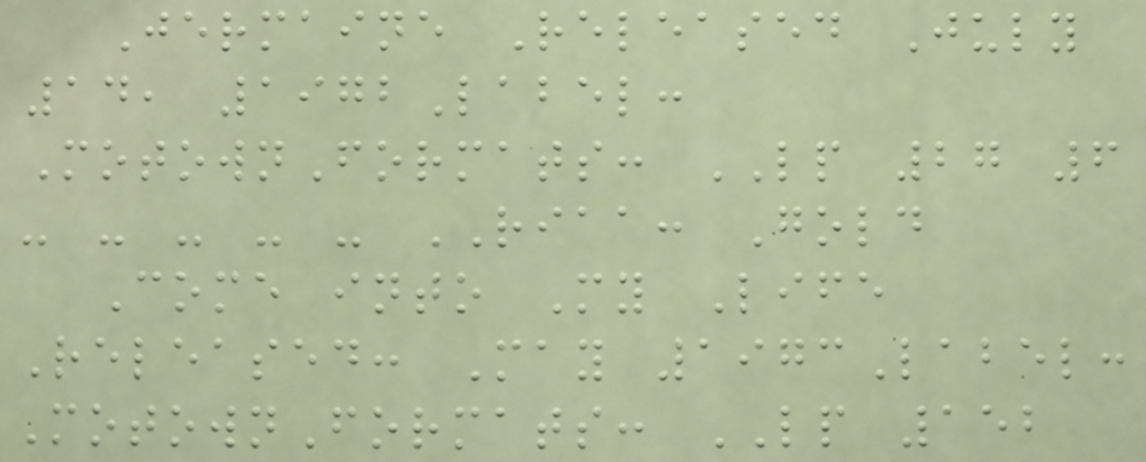Jermaine Released July
14, 1972Label:
MotownFormats: LP 27 6
- - - - - RIAA: Gold
Come into My Life
Released: May 1973Label:
MotownFormats: LP 152
